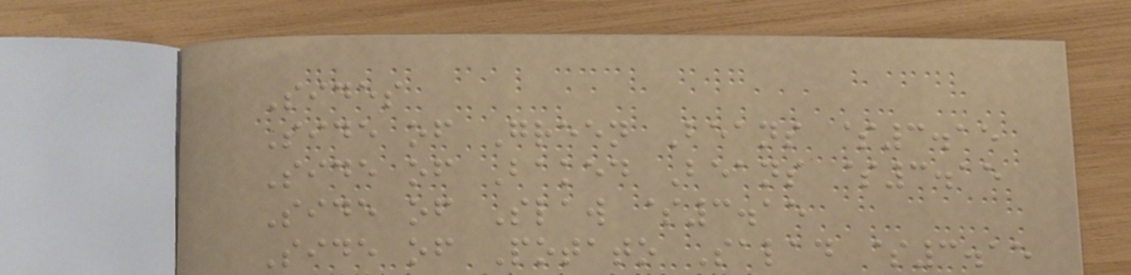Sides
Side of Green Beans $3.15
Side of Baked Beans $3.15
Side of Slaw $3.15
Side of Potato Salad $3.15
